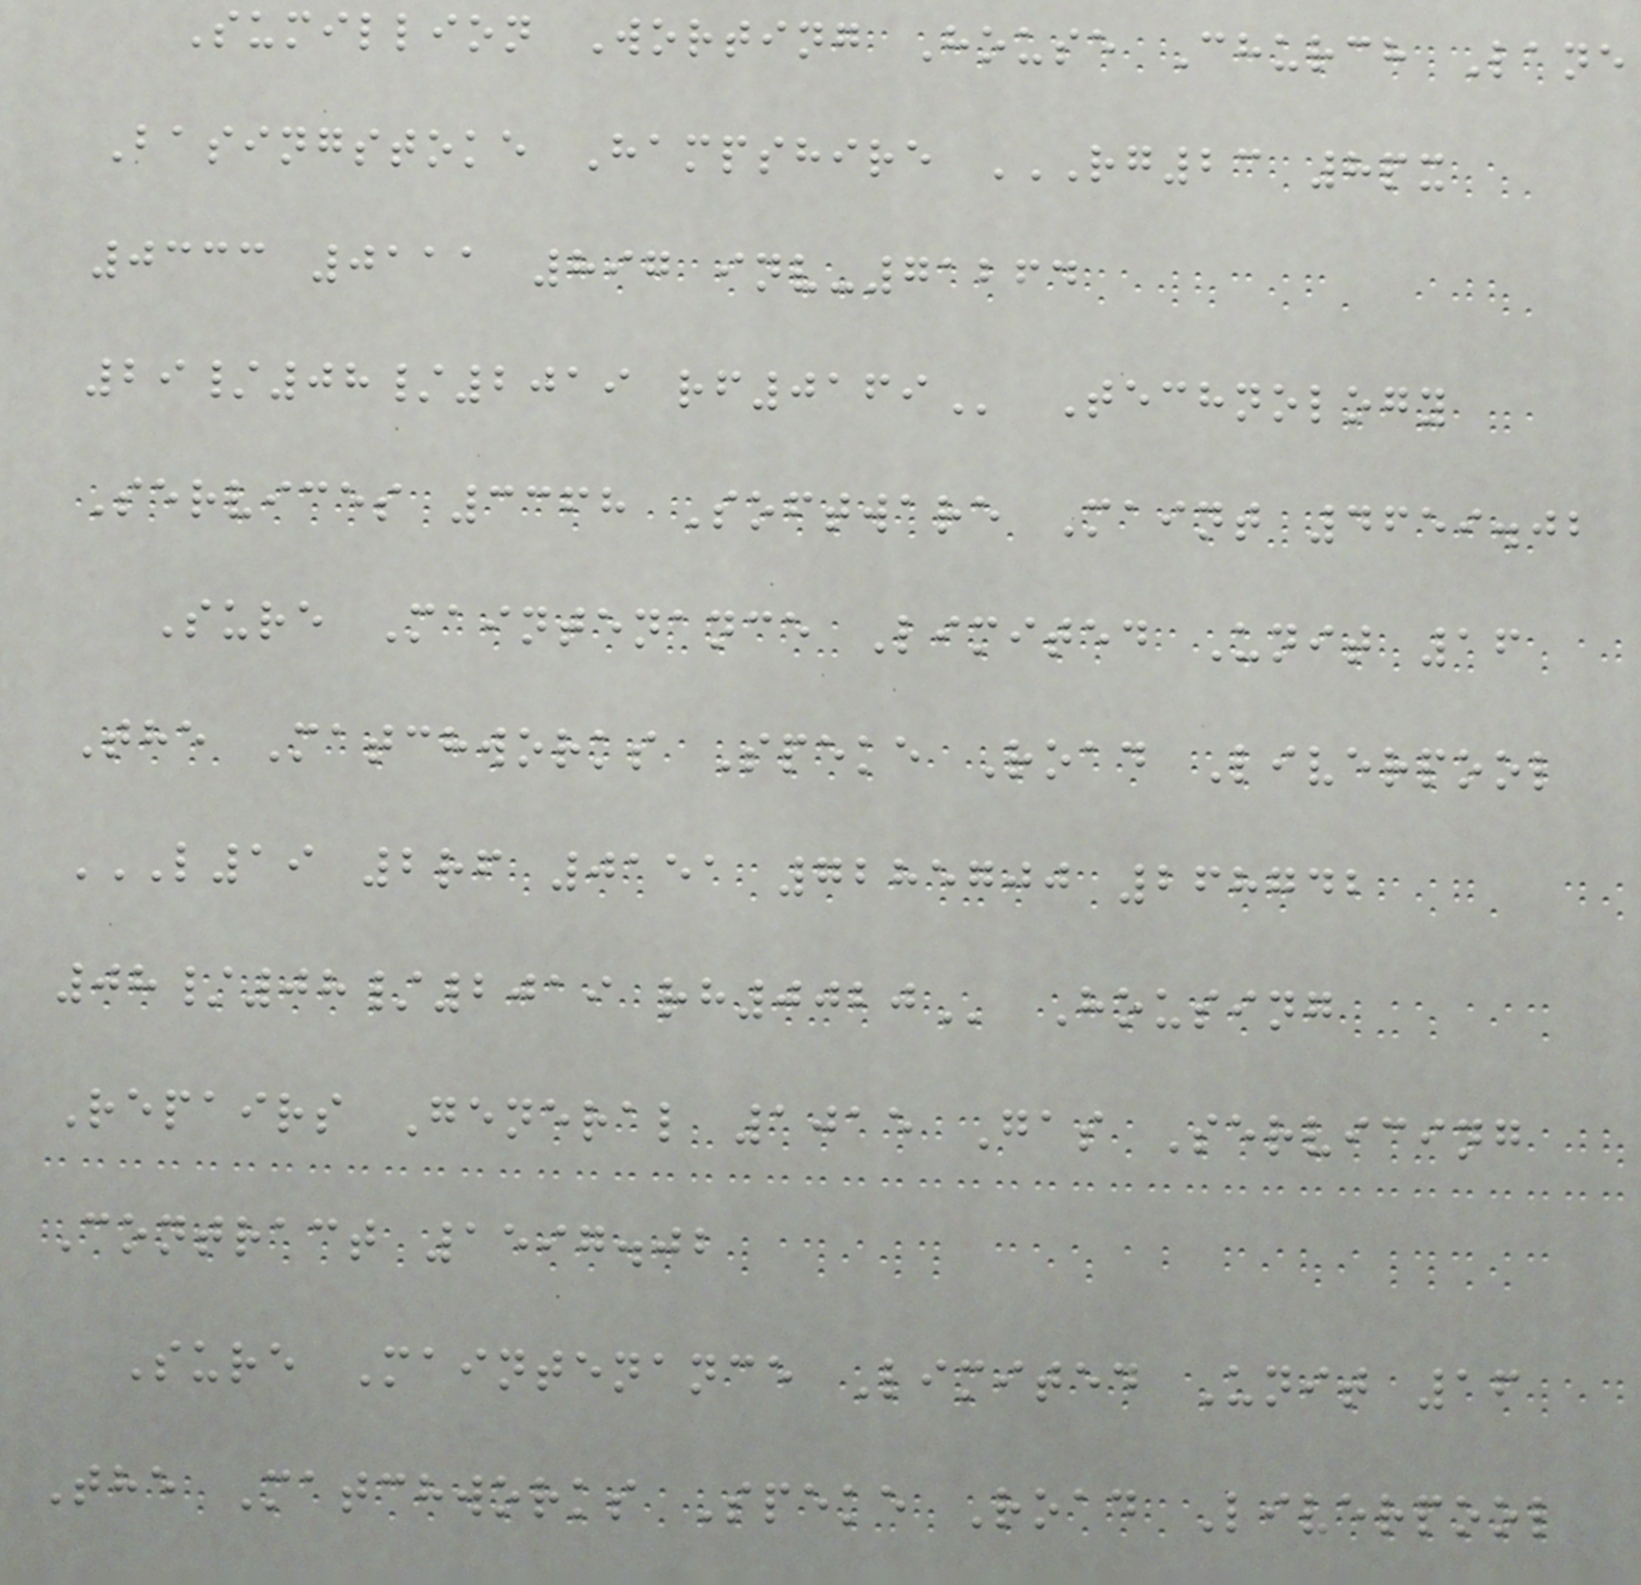Sumillion Worting House Church Lane
Basingstoke Hampshire RG23 8PX
0333 0111 897 INV-71264
29/08/2019 RF0169 Technology
Services 3368 Software Maint 4659.02
Sure Maintenance Limited Unit 16
The Matchworks Speke Road Liverpool
L19 2RF 0151 7285700 268742
08/08/2019 RH0020 Housing
Repairs General 1015 Gas Servicing
Contract 1597.02
Sure Maintenance Limited Unit 16
The Matchworks Speke Road Liverpool
